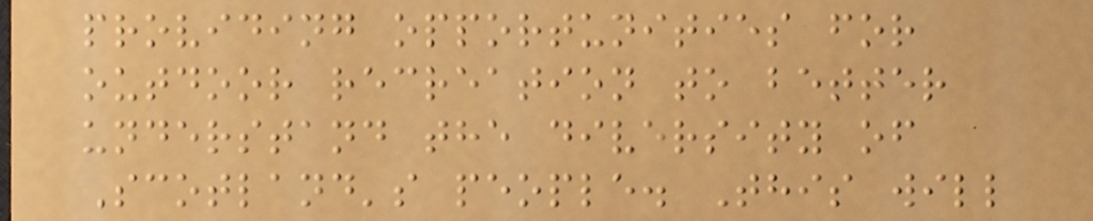providing opportunities for
outdoor recreation to better
understand the diversity of
Scotland's people. This will
